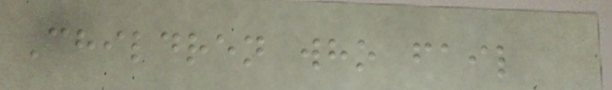Children who fail
